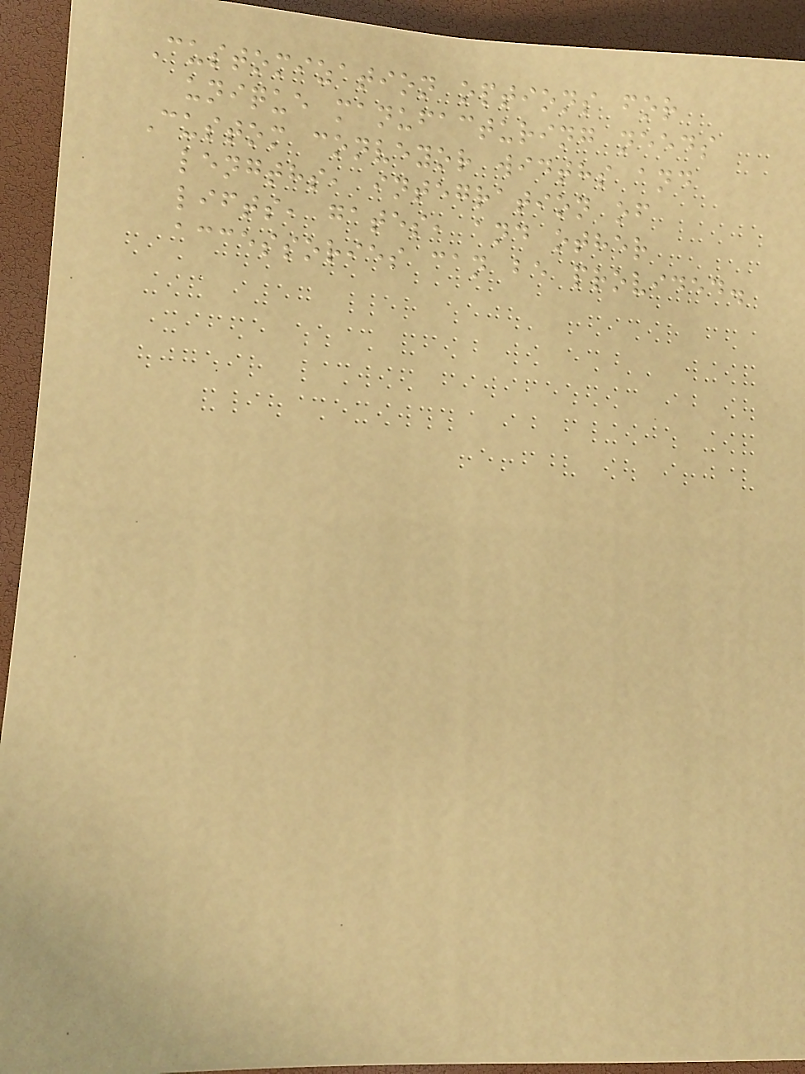Customization options for
unique manufacturing needs
Custom conveyor widths and
lengths, integration of
lifts, gates, and other
accessories can be provided.
